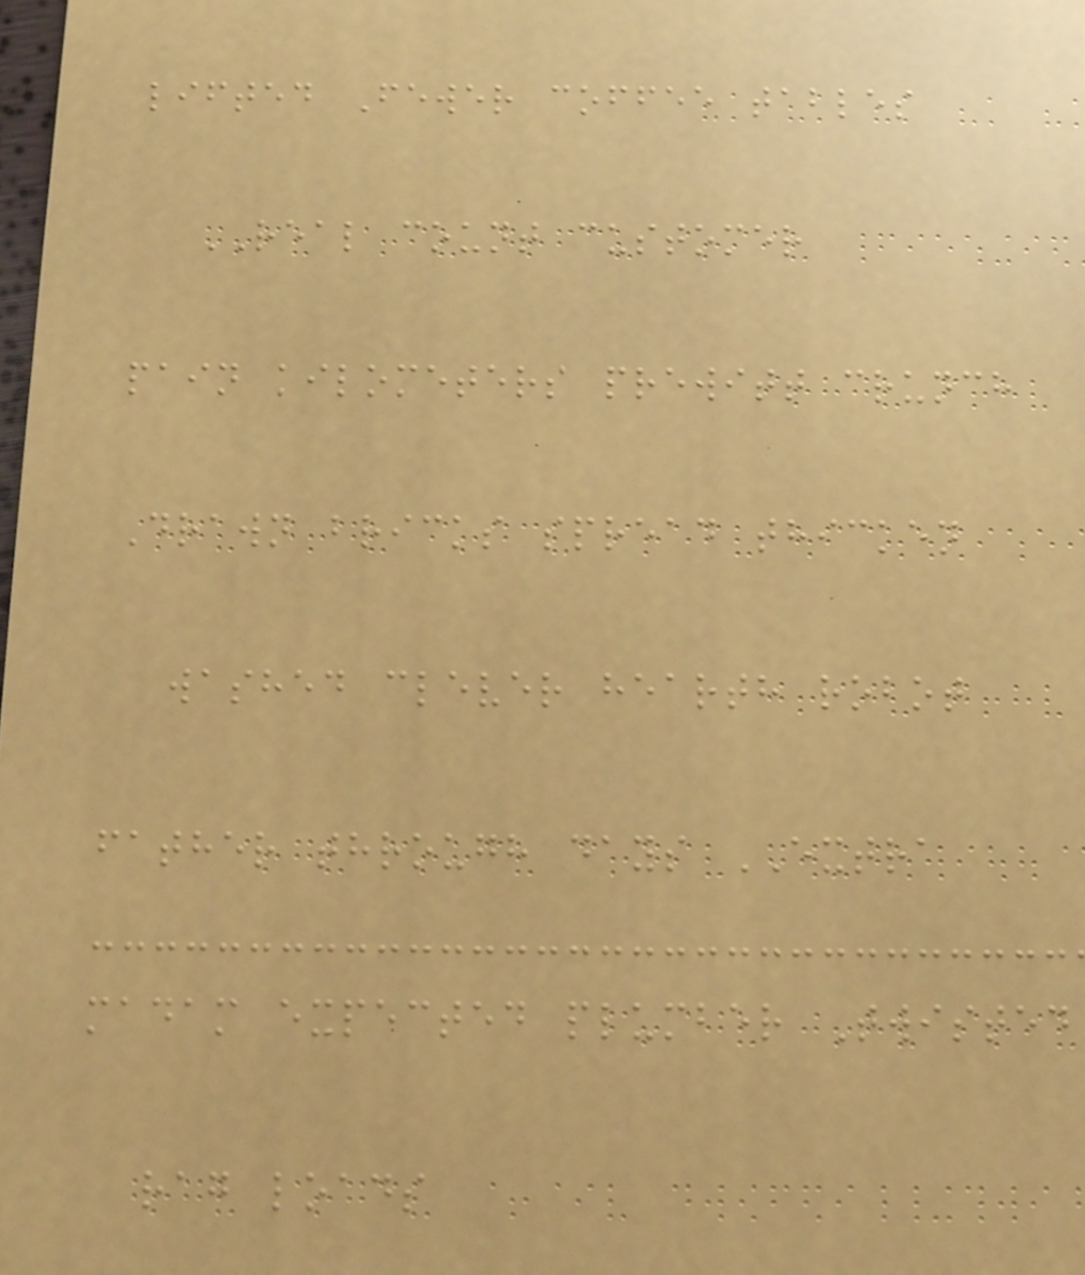lifted Fewer coffee tables
REAL count customer
pain kilometers prewitt crunch
Drawn bricks spread thicken
washed clever hearth robot
father through days EXTRA
madam expected plumber Twisted
rag loads
